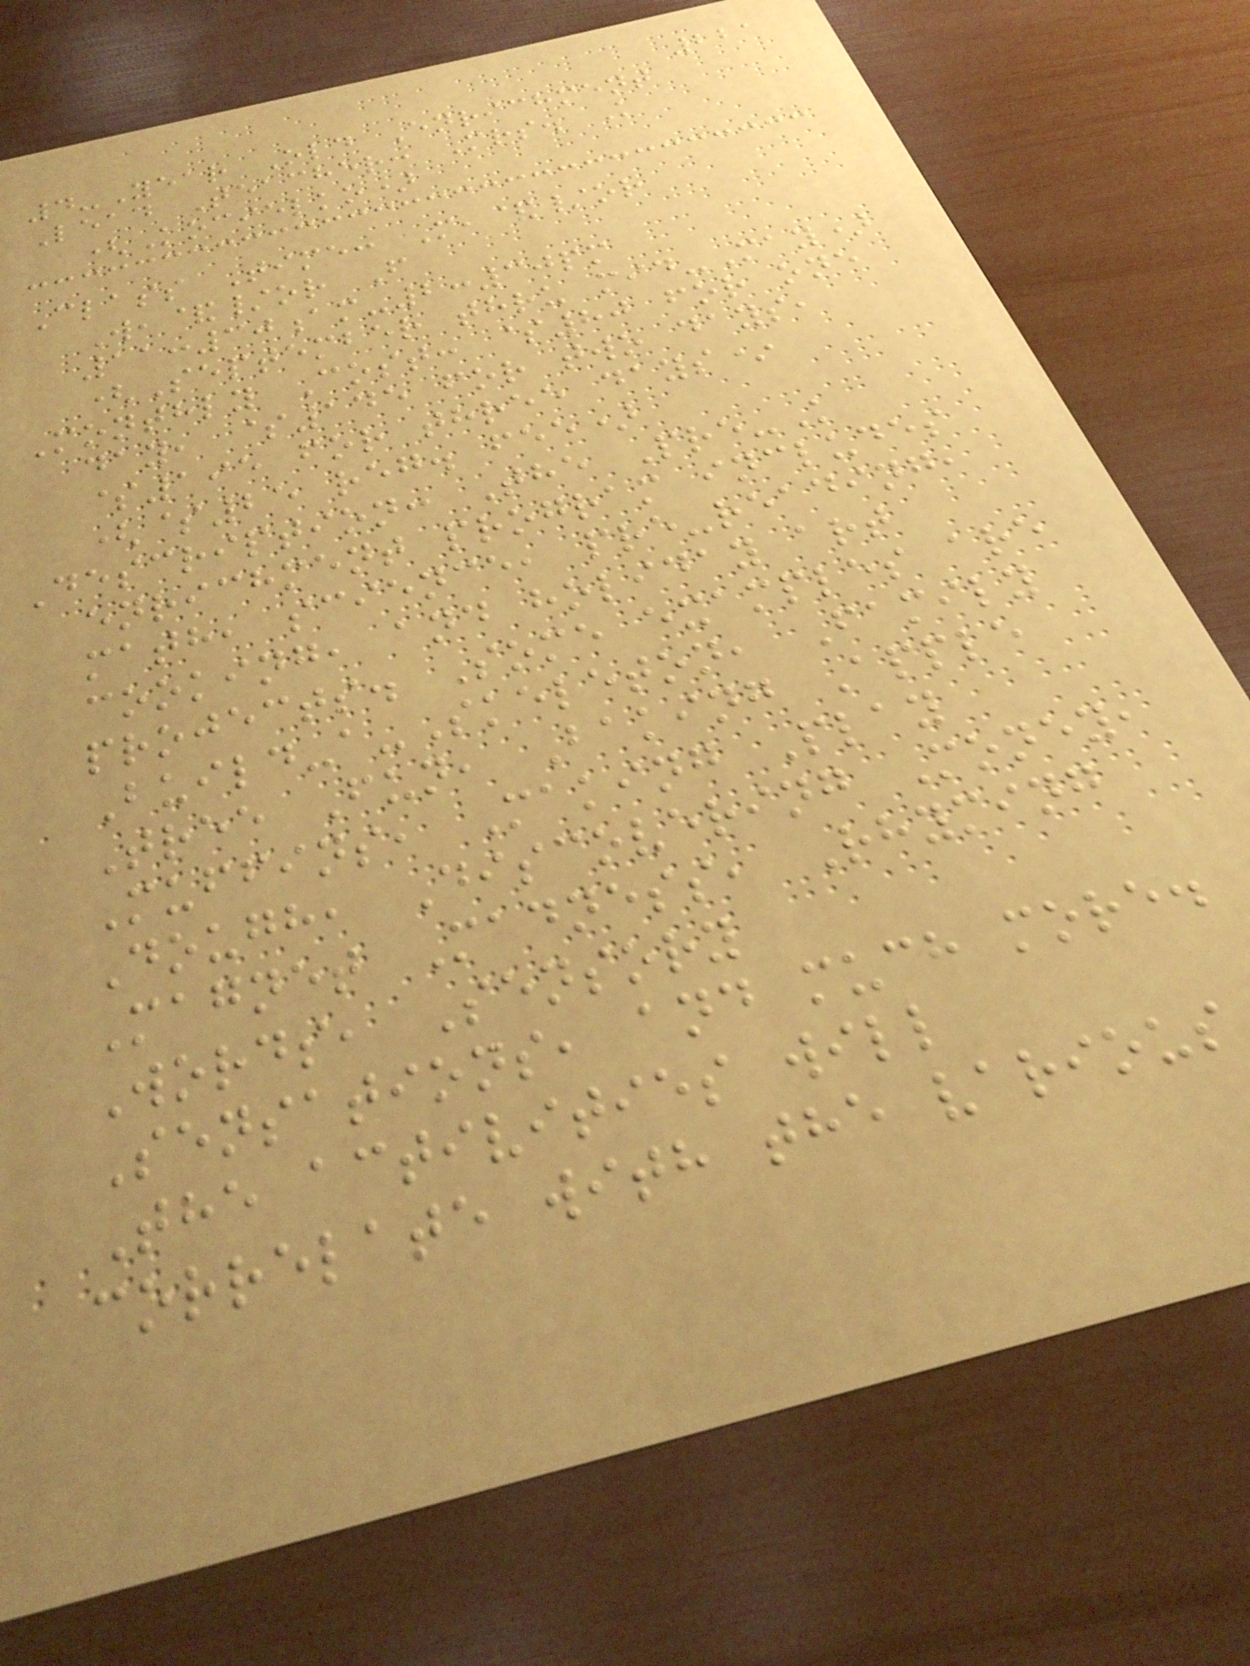221
4-Year Old Enrichment
Lead Teacher: Mrs. K
(Kocielko)
Class Time: M,&/or
W,&/or F
11:30am-2:30pm
(September thru mid-May)
Monthly Cost: $80 for one
day, $145 for two days,
$195 for three days*
($25 reg. fee)
Description: The Pre-K
enrichment program includes
math, science, pre-reading,
cooking, and holiday art
projects. Some examples are
Build-a-Skeleton, Family
Tree Fun, Baking Apple
Muffins, Making Play
Dough, Discovering Money,
Magnet Madness, Rhyming
Words, Sensory
Sensations, and much more.
The activities will
correlate with the various
